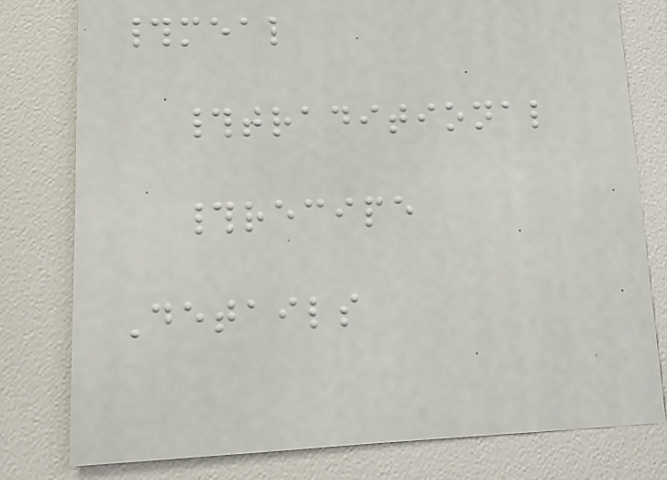#meal
#traditional
#recipe
Details
